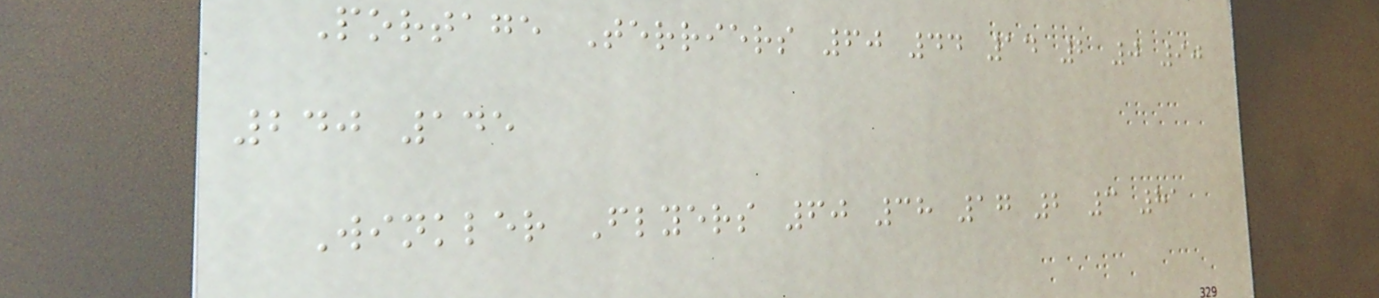Portage Terriers 60 44 14 2 0 90
240 145
Winkler Flyers 60 38 17 2 3 81
